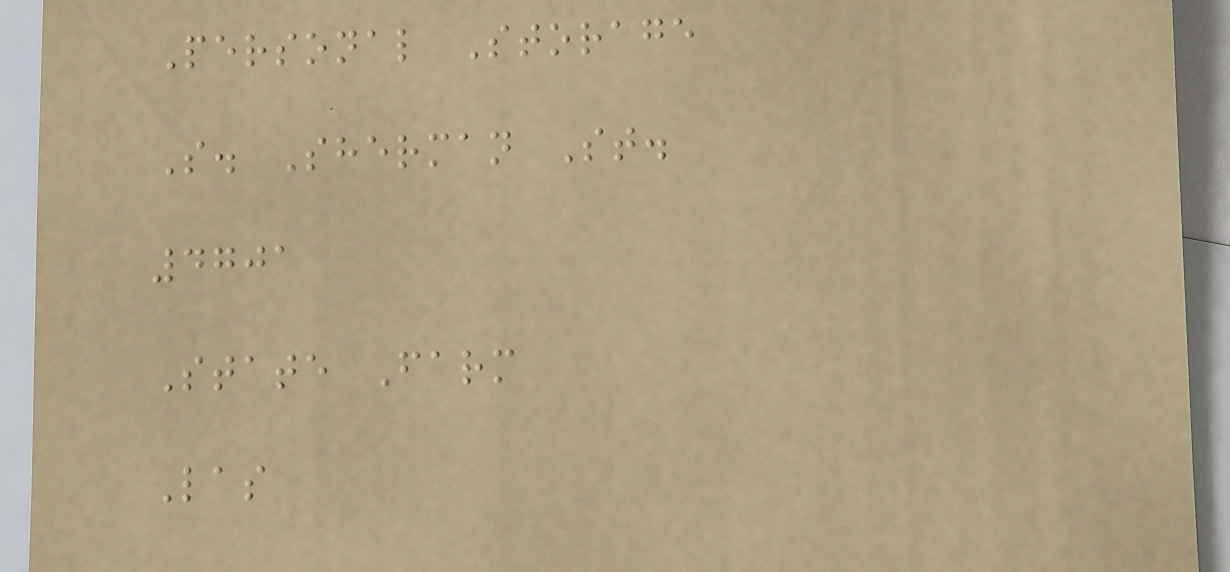Personal Storage
S. Sherman St.
4701
State Farm
Las
